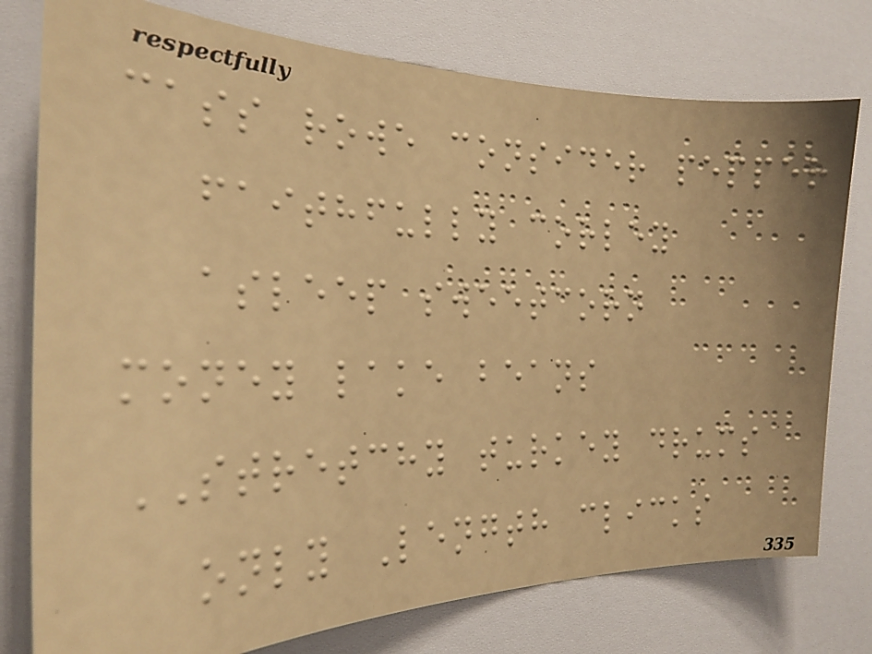cass rowe consider pepper
faithfully corley
asleep sweetcorn
money lake beans
STRETCHY turkey drums
only Length clicks
